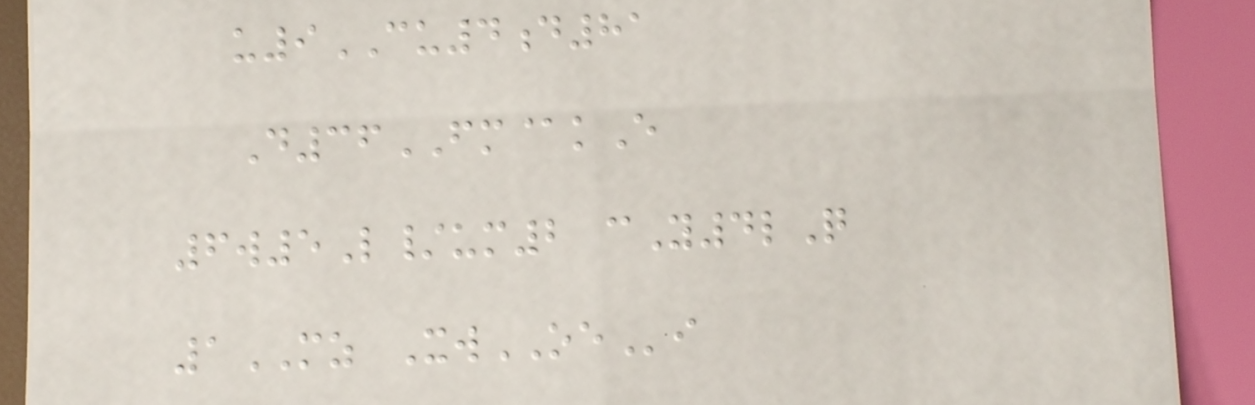u9CU4d81
D36FM@kE
6w5L/um2 cY4lQ
1MZ XwOEi
